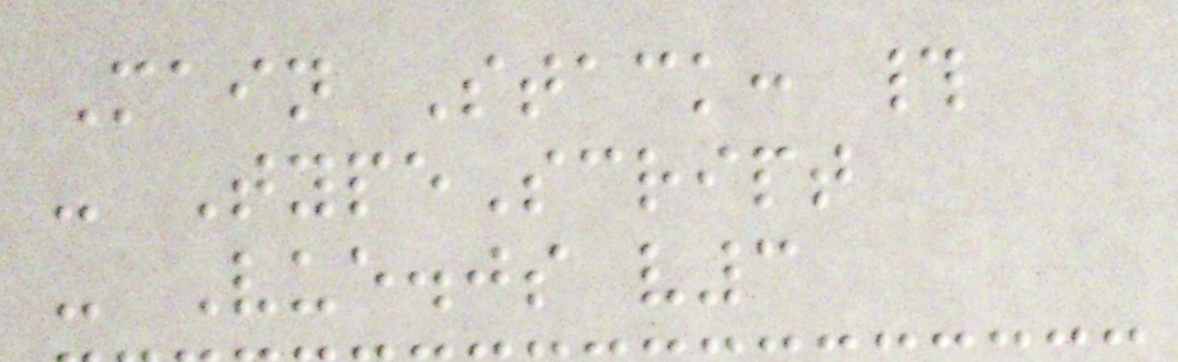Main Stack: #
- TypeScript
- Vue.js v3
